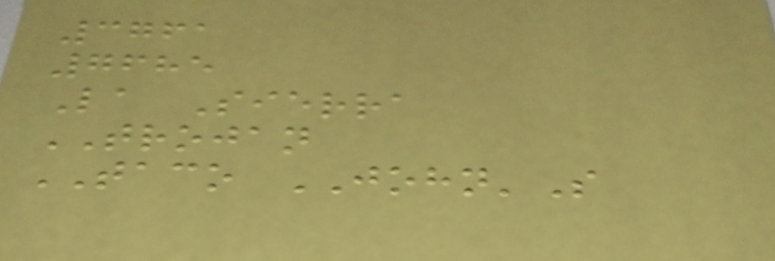3761
7685
La Sierra
TROJAN
TACO JOHN'S
